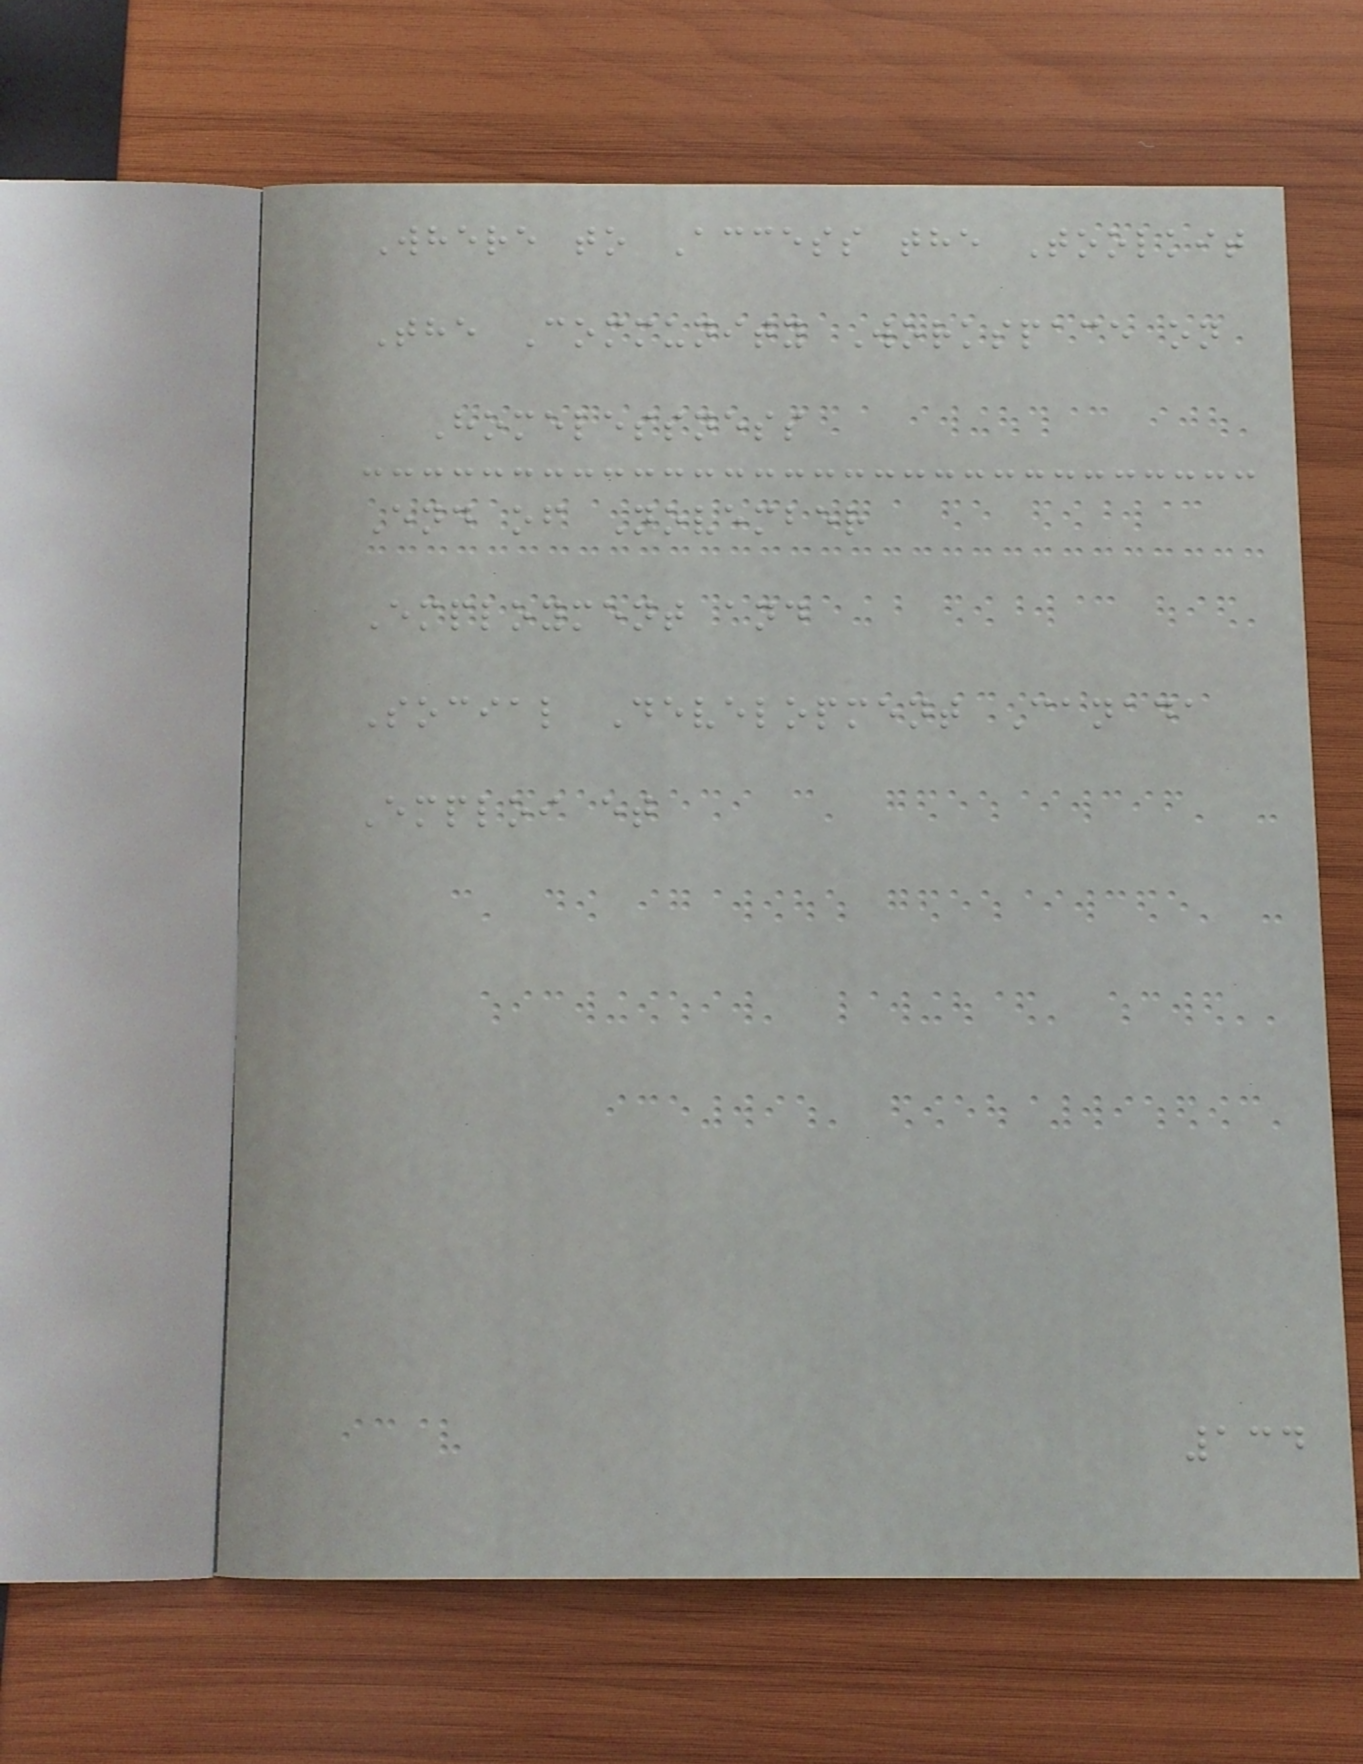Where to Access the Toolkit
The Community Workspace on
Homelessness
End of November
Employment and
Social Development Canada
Emploi et
134
